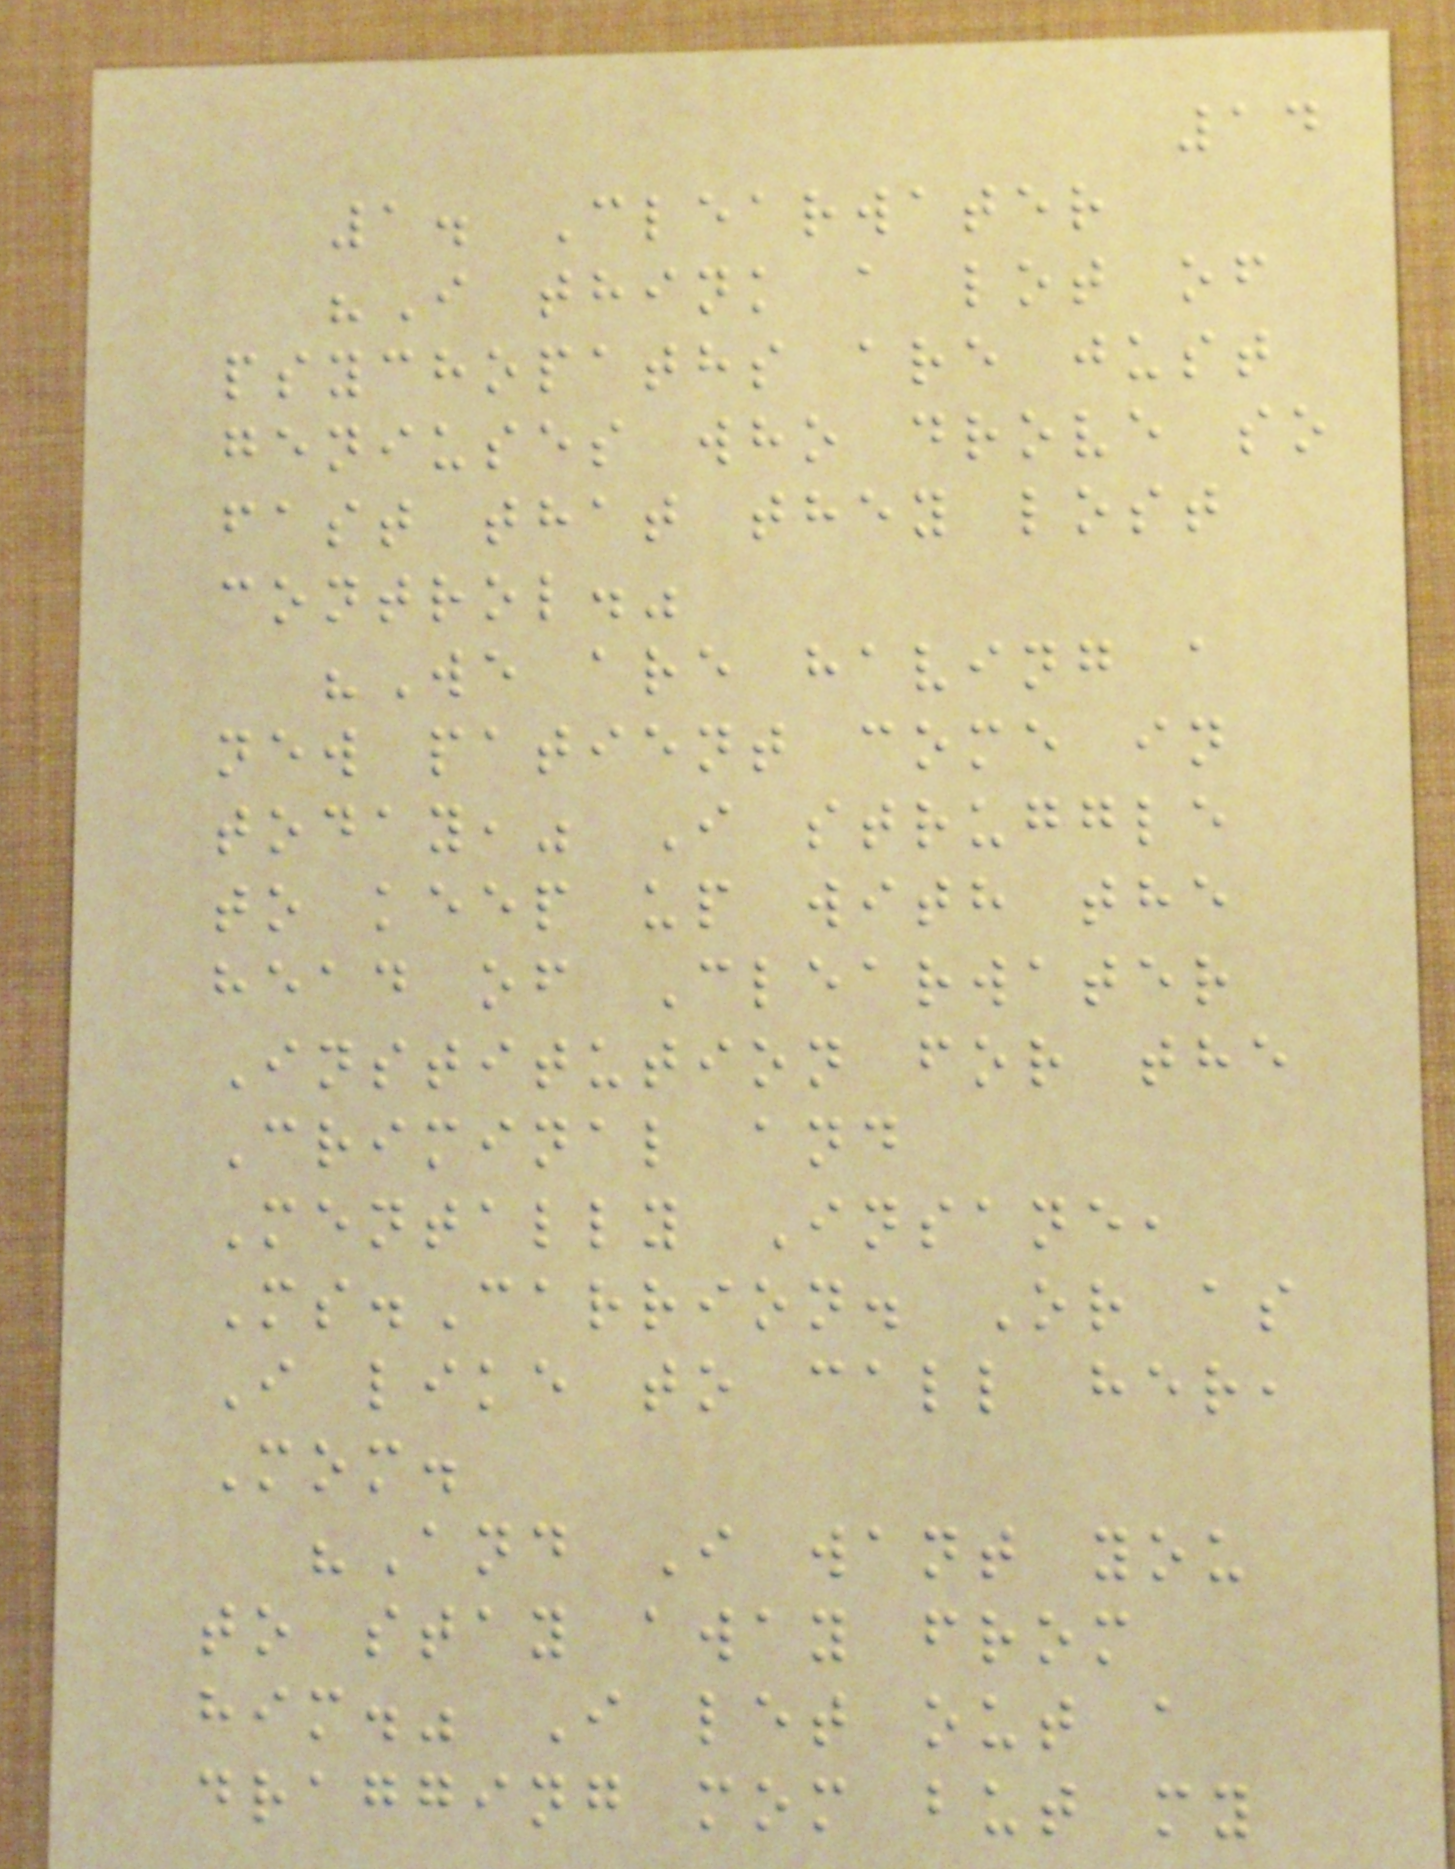14
1. Clearwater
"I think a lot of
psychopaths are just
geniuses who drove so
fast that they lost
control."
"We are having a
new patient come in
today," I struggle
to keep up with the
head of Clearwater
Institution for the
Criminal and
Mentally Insane,
Ms.Carrion. Or as
I like to call her,
Mom.
"And I want you
to stay away from
him." I let out a
dragging mom but my
